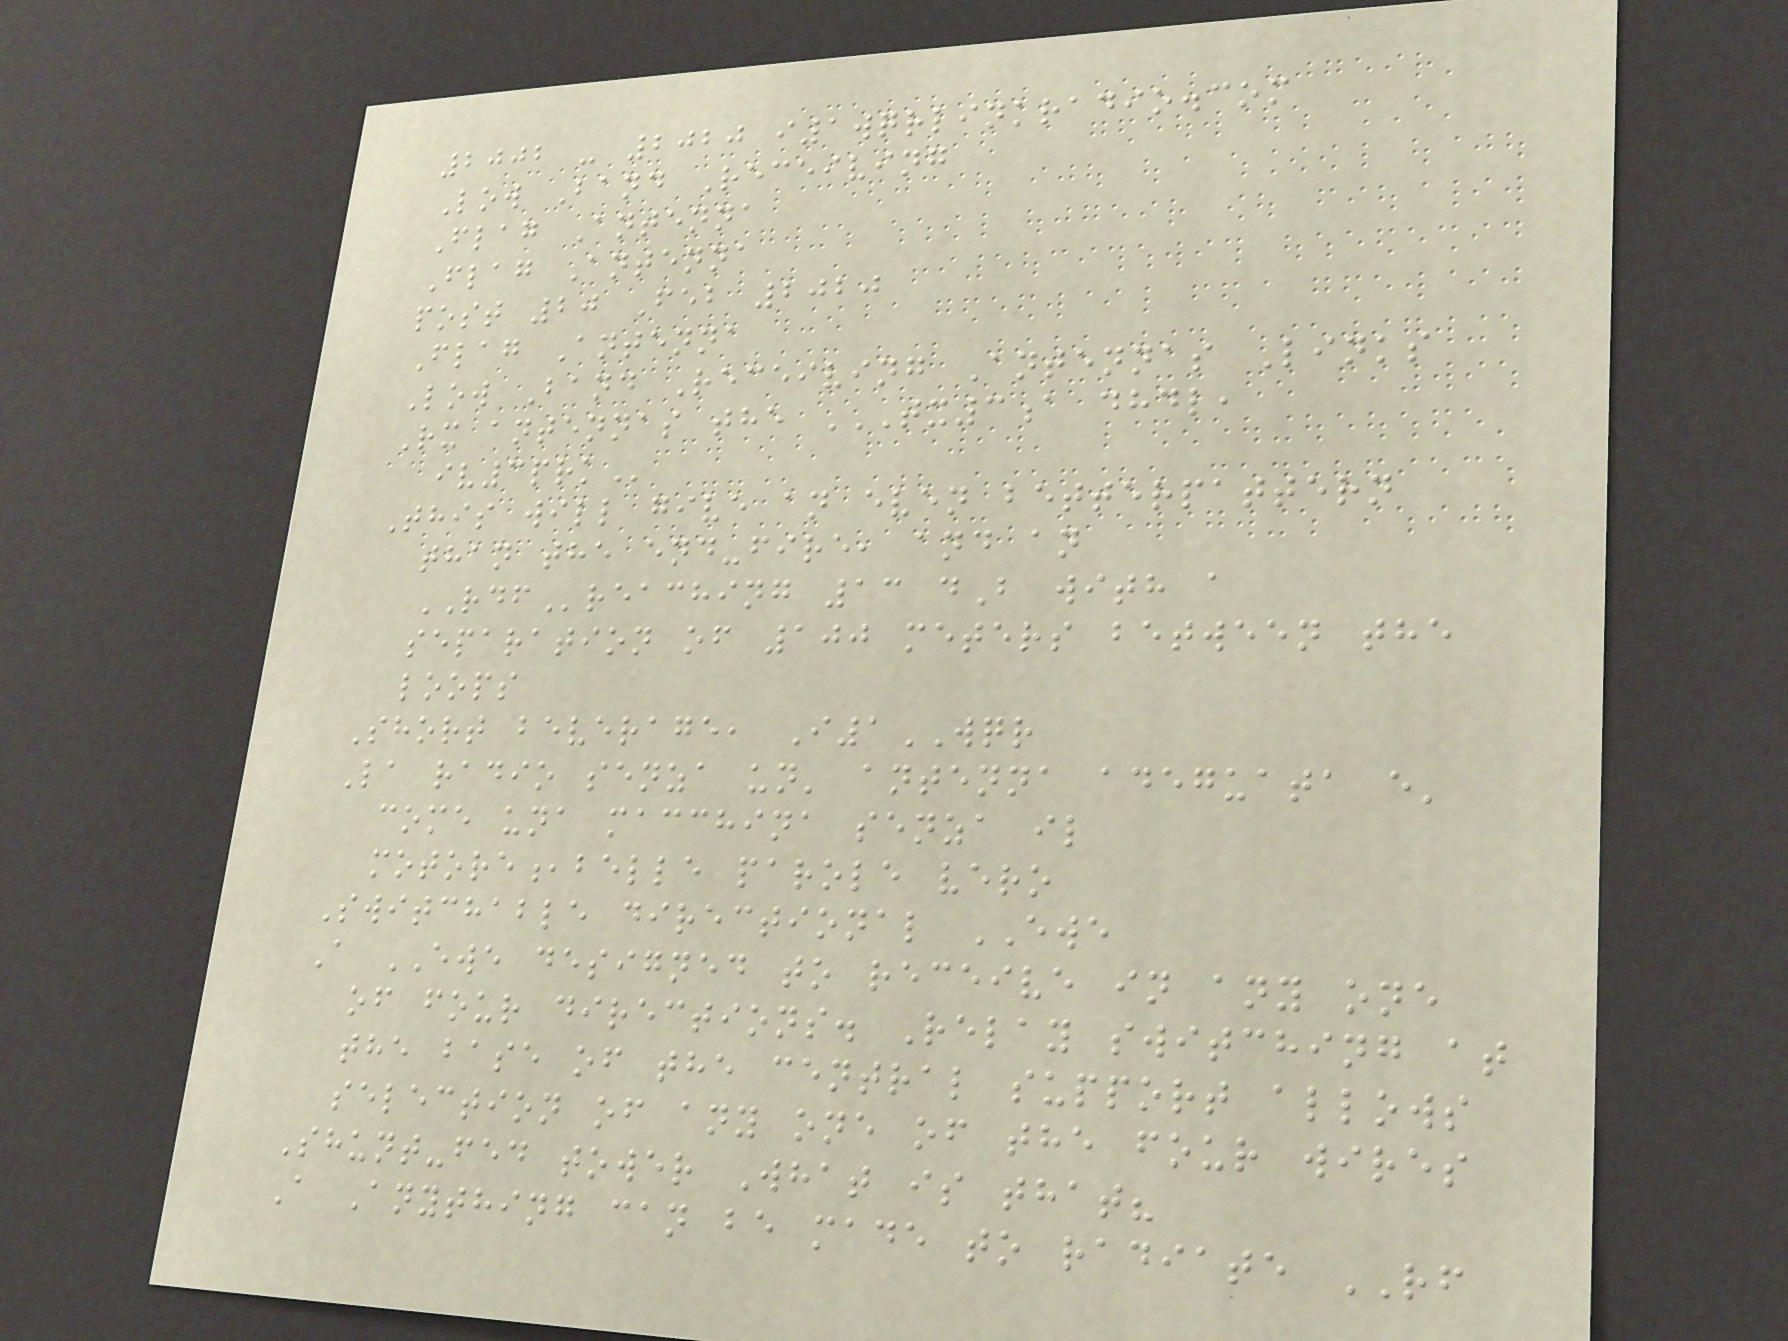2002 - 2020 i1wqrlinkradio.com
Low Band Receiving
Flag Antenna
Flag Antenna
post 20 Feb 2020
Flag Antenna
Low Band Receiving Antennas Links
Rx antennas the TX3A DHDL,
IV3PRK
This will give an even betterpattern
than the end-fire, and an
RDFreaching 13 dB with a
separation of 100 meters between the
loops
Short beverage, I1WQR
La radio senza un' antenna adeguata e'
come una macchina senza il
motore,belle parole vero
Switchable directional EWE
A EWE designed to receive in any one
of four directions. Relay switching at
the base of the central support allows
selection of any one of the four wires
Shunt-fed tower What is that?
A Anything can be made to radiate RF
